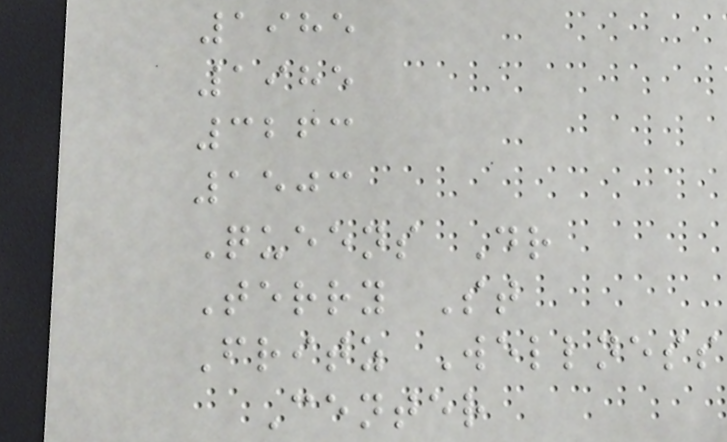1985
1985
3263
1503
Queens Dr
Terry St
Fritz Wellness
Center
